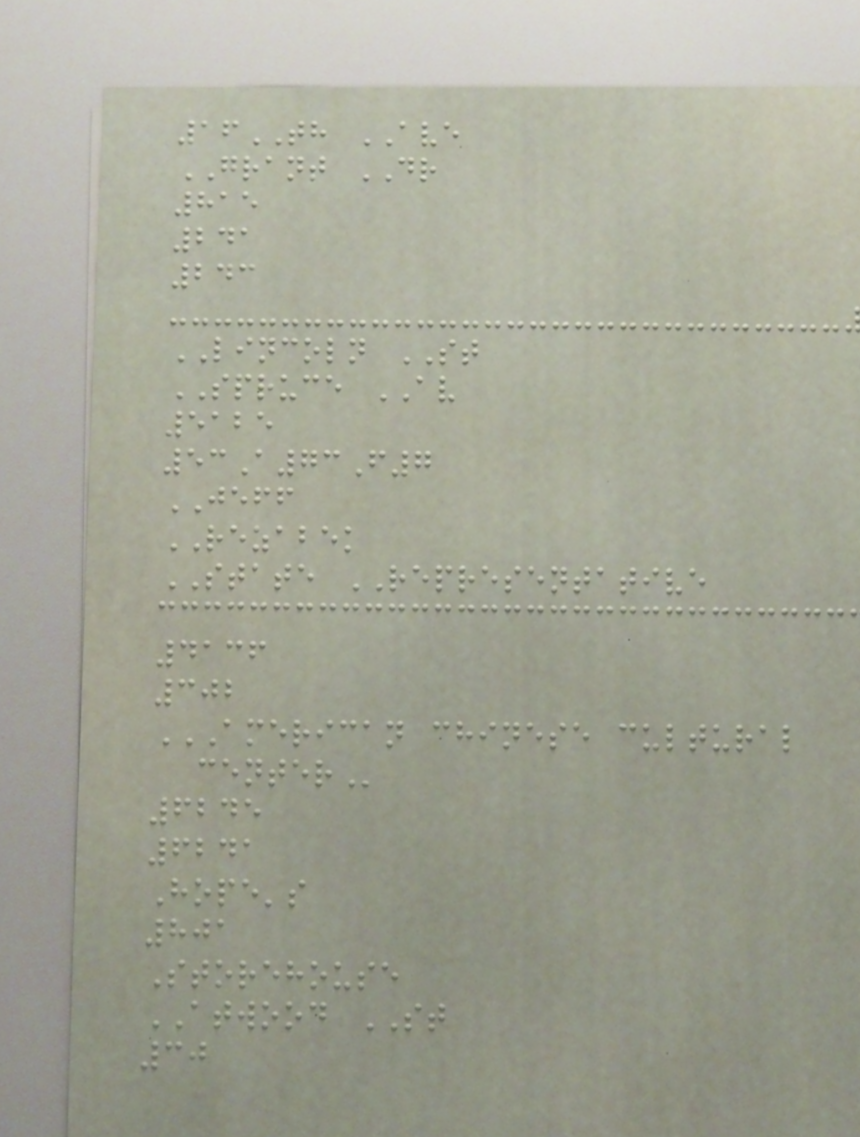16TH AVE
GRANT DR
815
241
243
LINCOLN ST
SPRUCE AV
5125
53A73F7
JEFF
REZABEK
STATE REPRESENTATIVE
4136
302
AMERICAN CHINESE CULTURAL
CENTER
6245
6241
Hope's
801
Storehouse
ATWOOD ST
30
